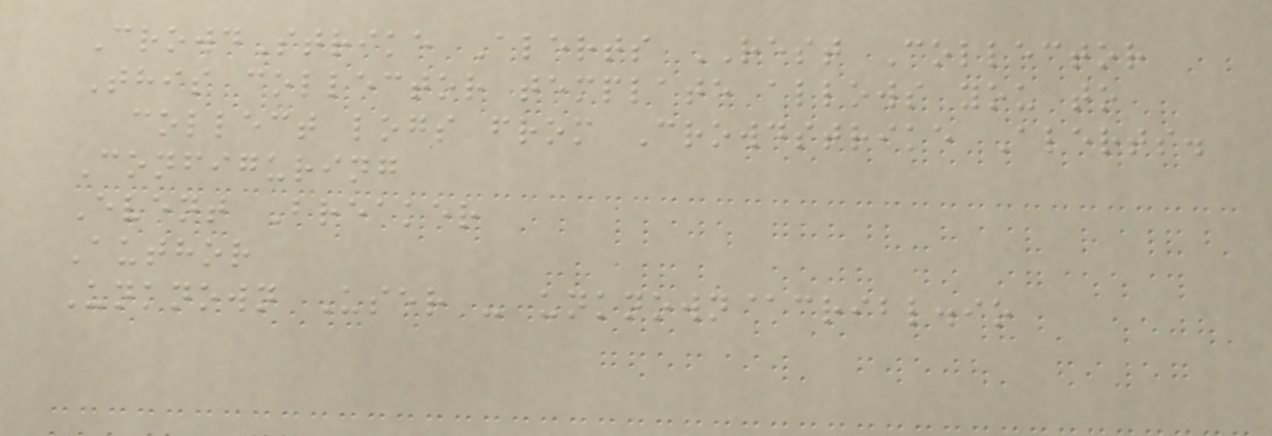CrowdStrike Alerts REST Collector
This collector template allows you to
collect logs from Crowdstrike Alerts.
Configuring
Event Breaker
Author
Unknown User - unknown@cribl.io
